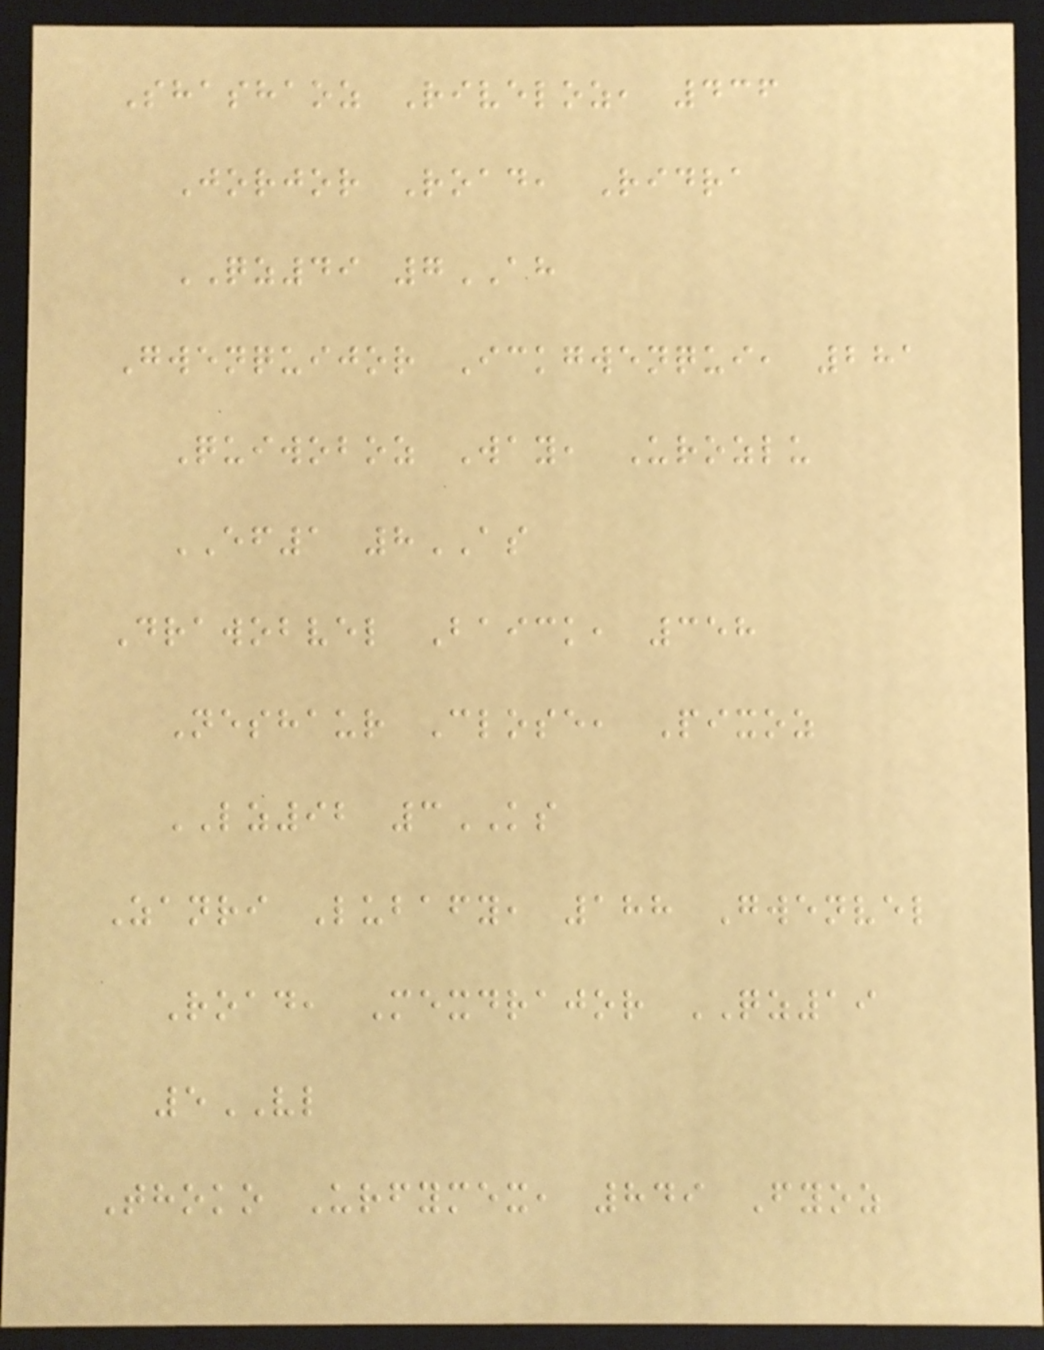Shashaoz Riveloz, 436
Jorjor Road, Ridra
QZ49 7AH
Gwenquijor Ickgwenqui, 281
Quiwoboz Way, Urozlu
EF1 8AS
Drawobvel Baick, 358
Neshaur Close, Pixoz
LZ92 3KS
Zanri Lubafy, 188 Gwenvel
Road, Mexdrajor QZ19
5VL
Thoko Urfymex, 849 Fyoz
